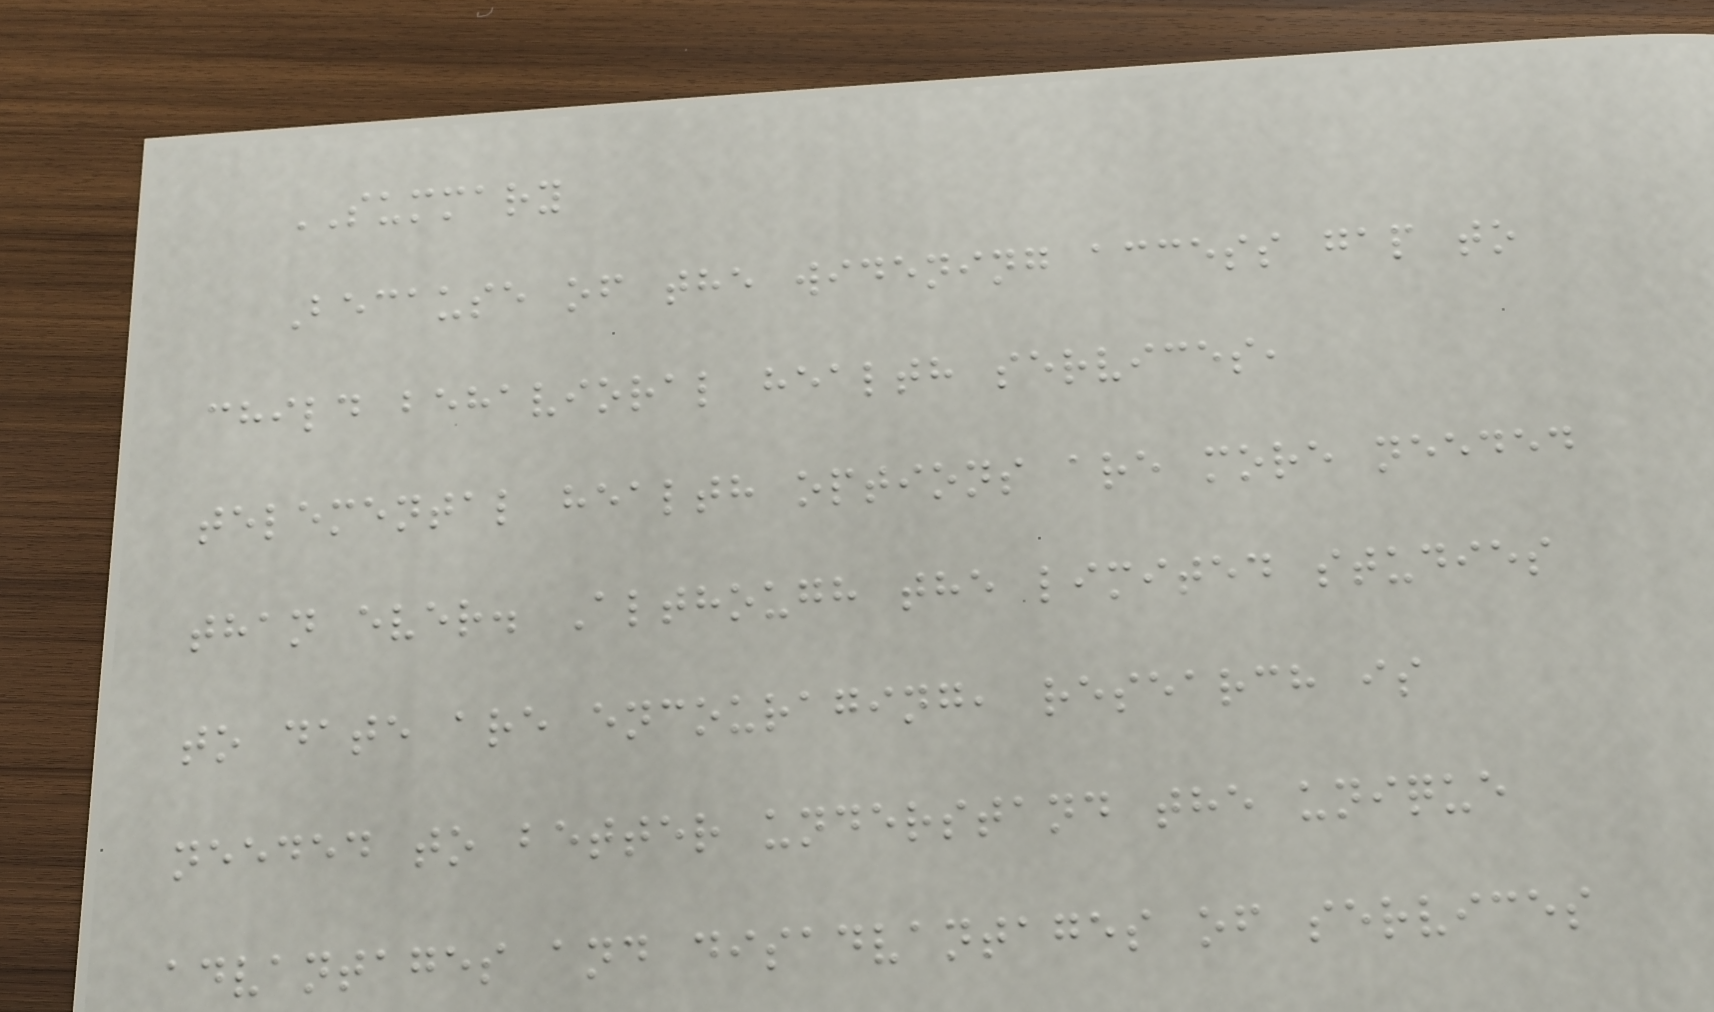SUMMARY
Because of the widening access gap to
child behavioral health services,
telemental health options are more needed
than ever. Although the limited studies
to date are encouraging, research is
needed to better understand the unique
advantages and disadvantages of services
